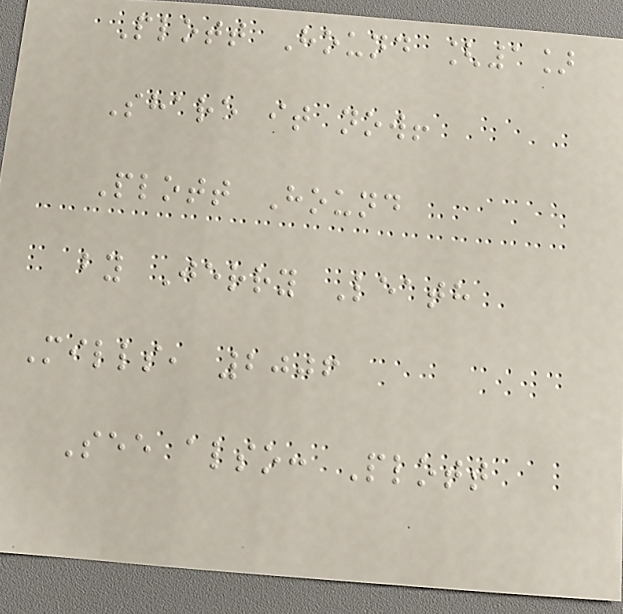Plott Hound [1]
Share it now!
Plott Hound
by Jerry Leath
Mills, 2006
See also: Plott
